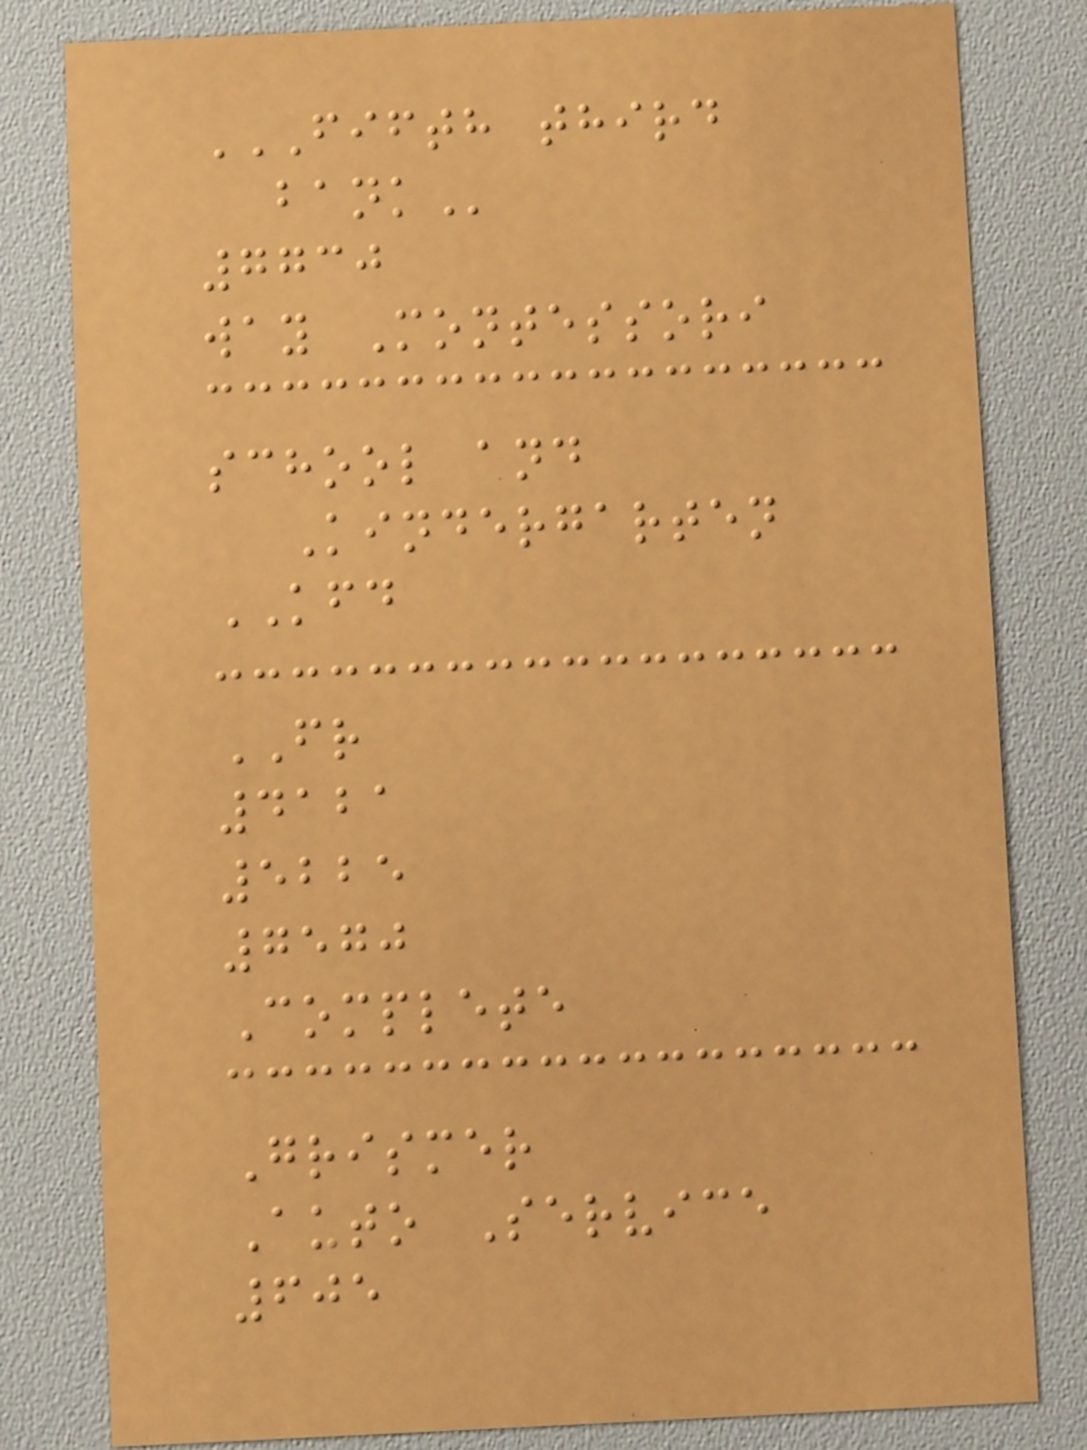FIFTH THIRD
BANK
7730
way Montessori
school and
Kindergarten
KFD
FR
4121
5225
7570
Complete
Grismer
Auto Service
605
